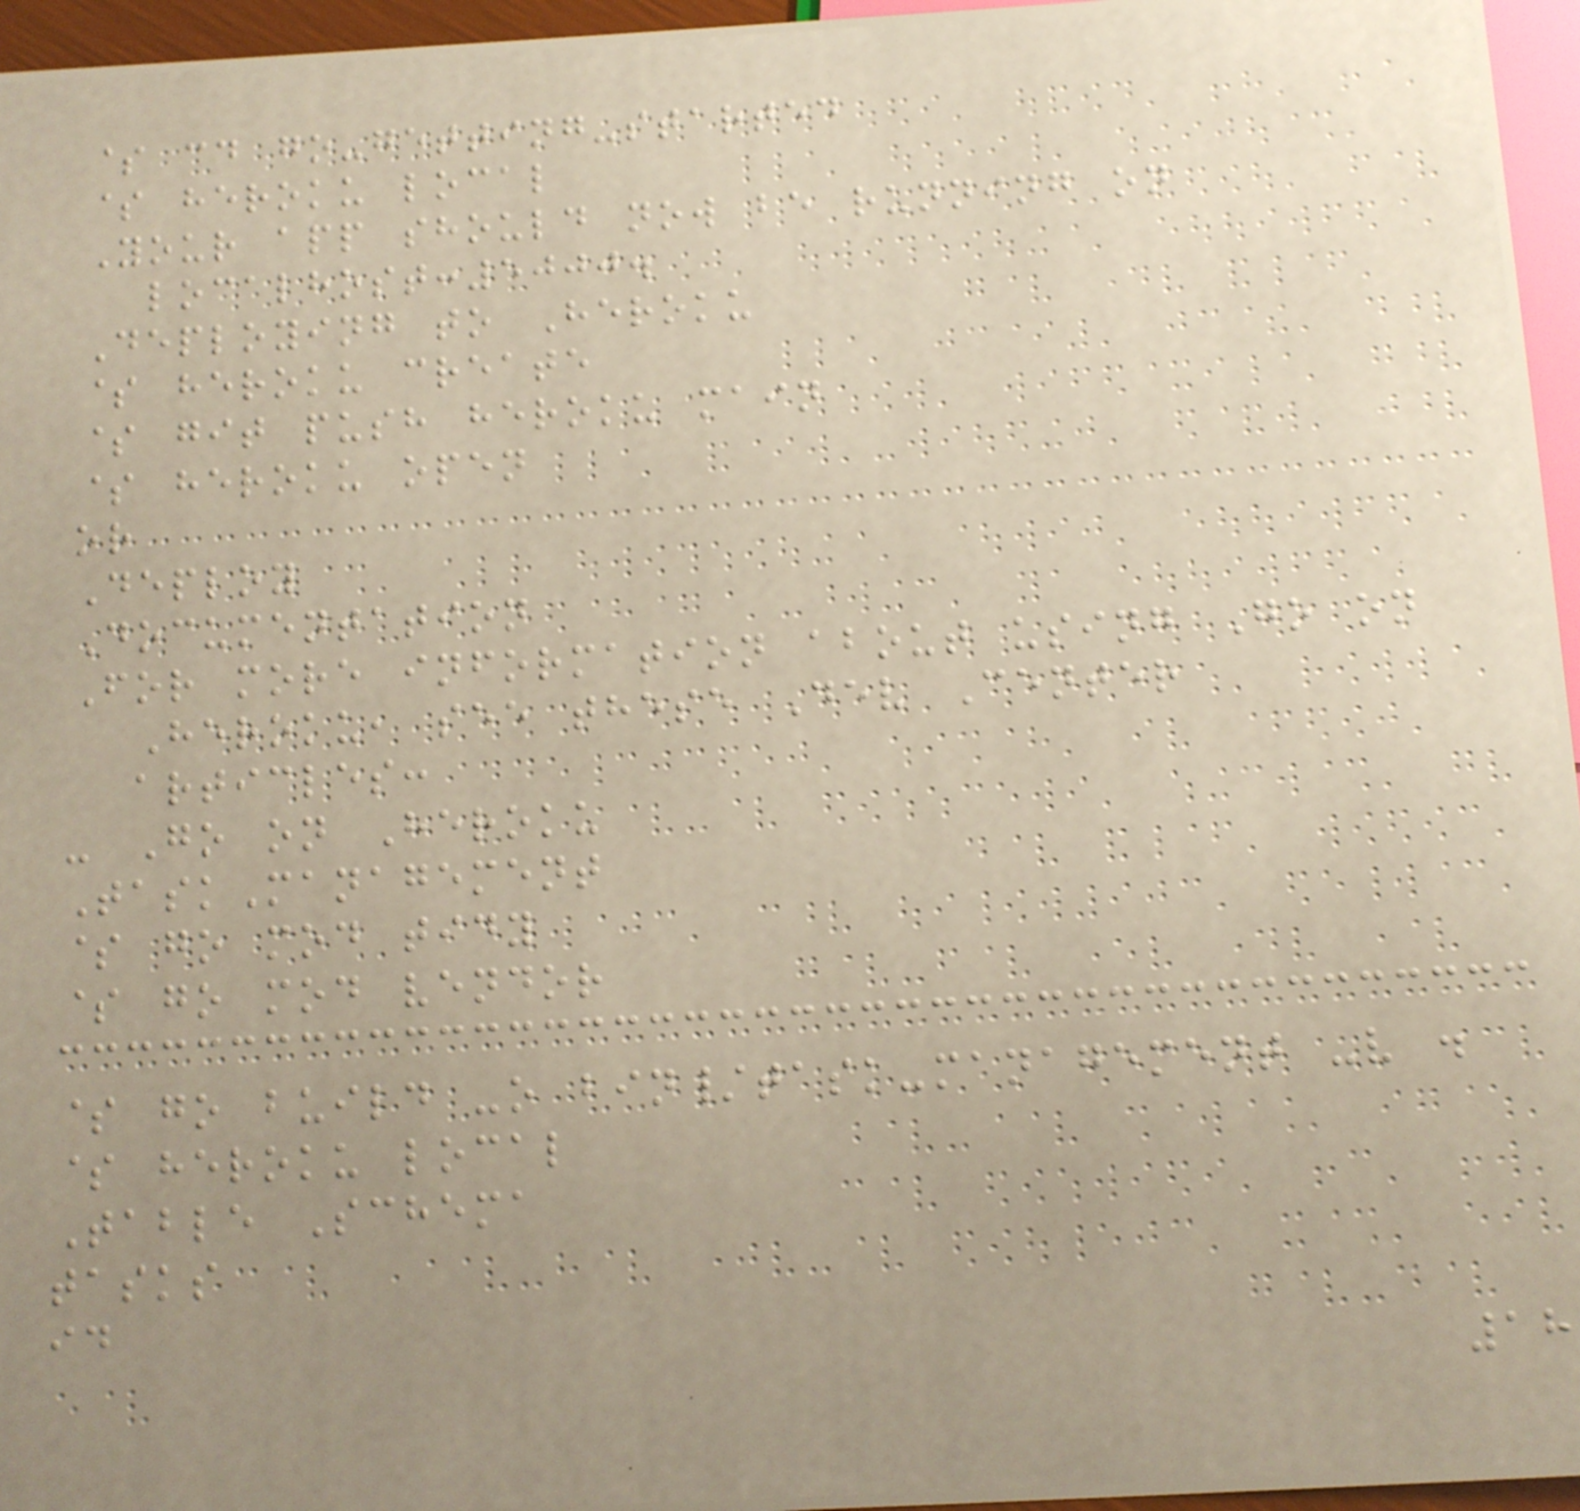$ cd go-getting-started
$ heroku local
Your app should now be running on
localhost:5000.
Deploying to Heroku
$ heroku create
$ git push heroku main
$ heroku open
or
Deploy
Documentation
For more information about using Go on
Heroku, see these Dev Center
articles:
- Go on Heroku
TaskManagement
$ go mod tidy
$ go mod vendor
$ go build -o bin/task-management -v .
$ heroku local
Table Schema
tasks
id
18
